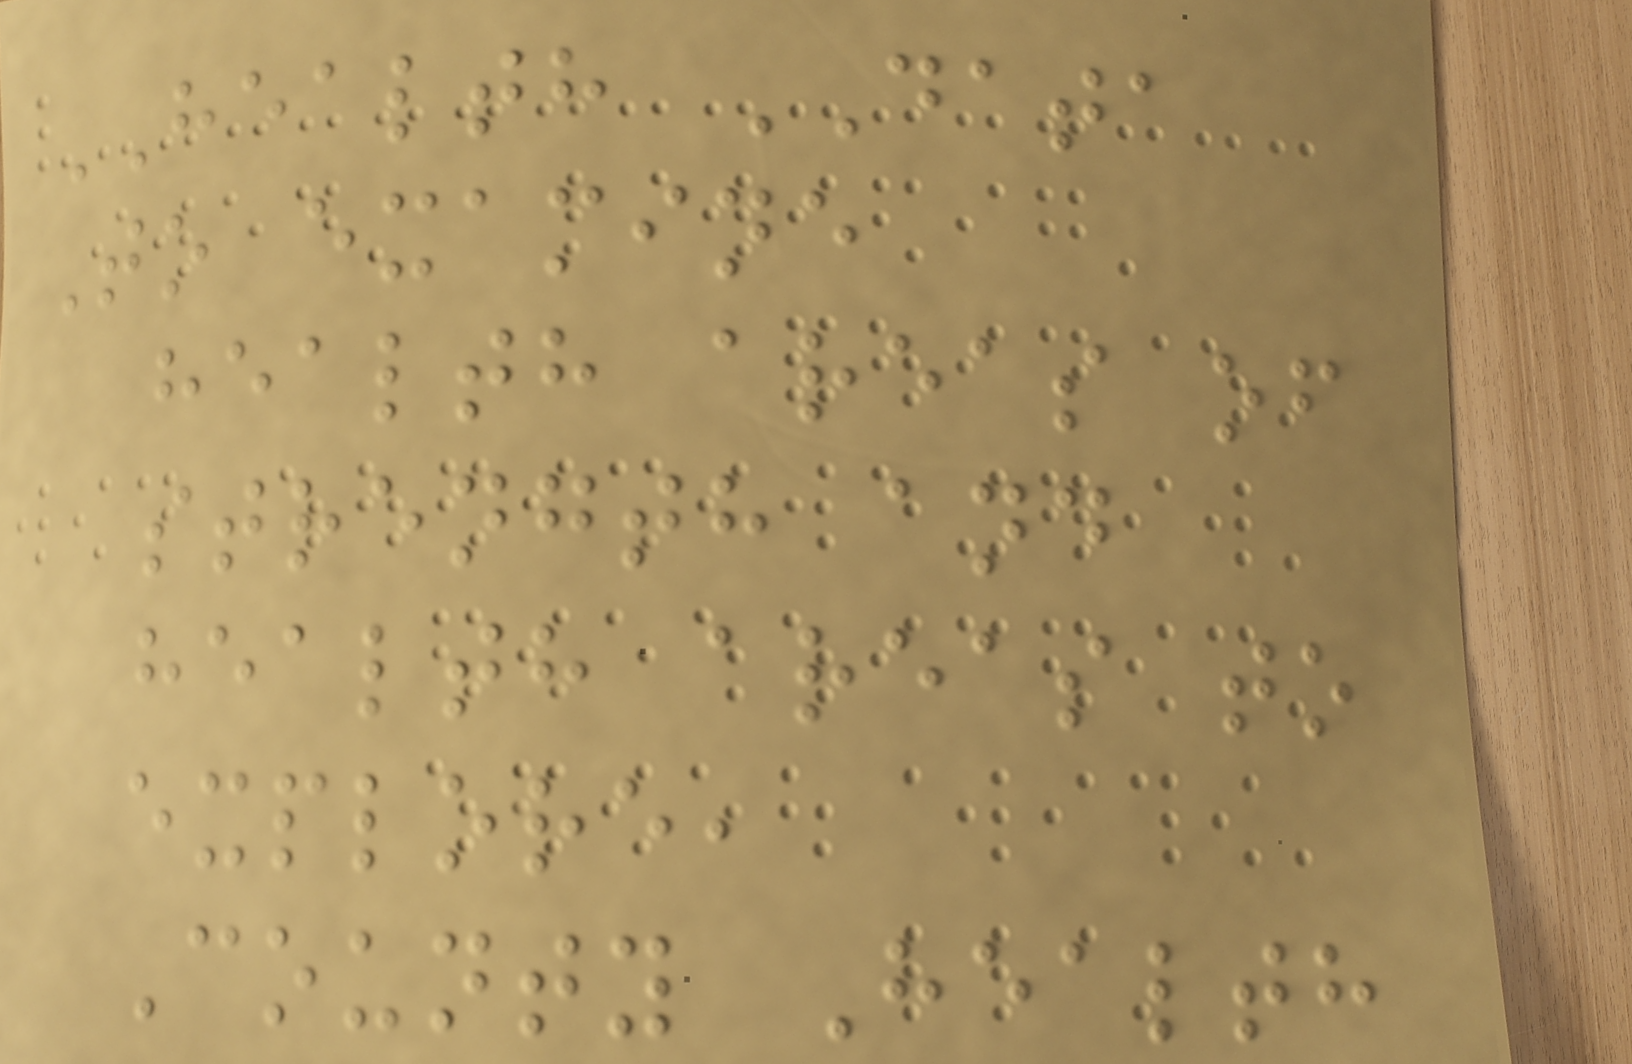HEALTH DATA
To examine
health areas of
strength and
health areas to
explore,
County Health
